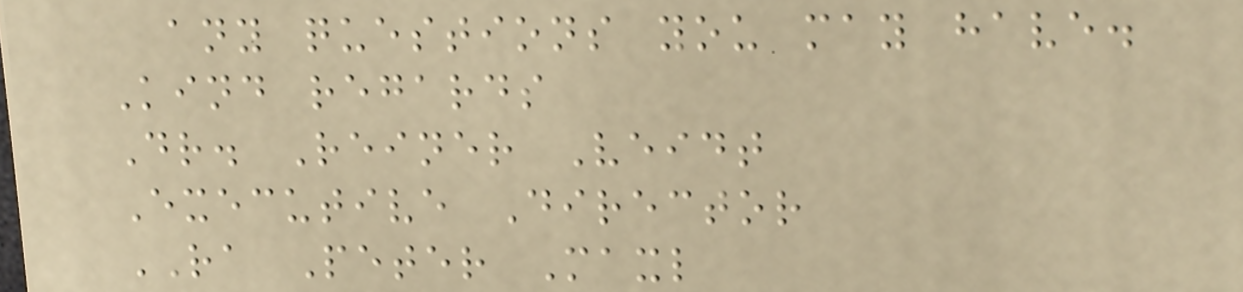any questions you may have.
Kind regards
Dr. Reiner Veidt
Executive Director
RA Peter Maxl
